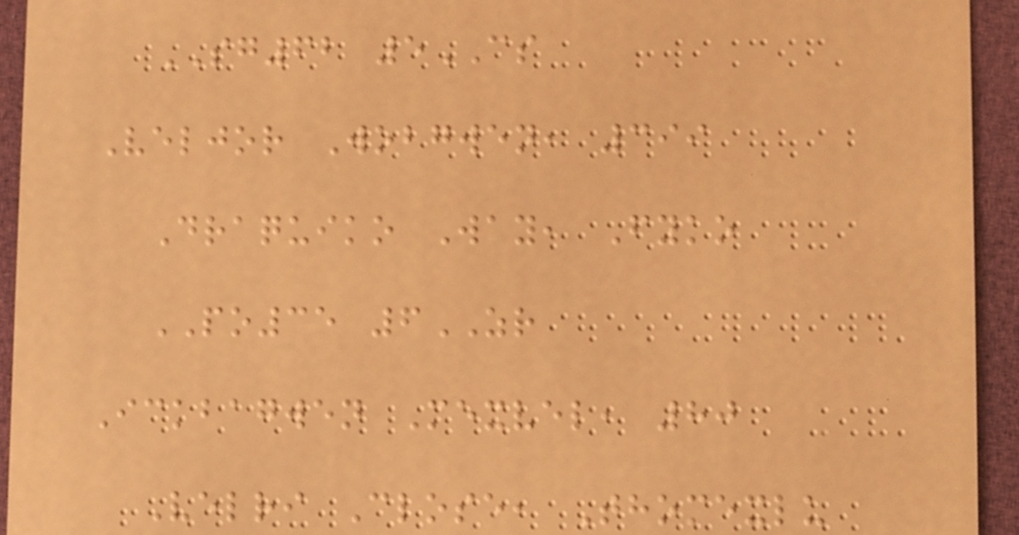SG62 5CS
Veljor Wobgwen, 399
Draquiko Way, Fyko
PO35 6ZR
Ickbagwen Mexvel, 80
Velri Close, Thomexlu
